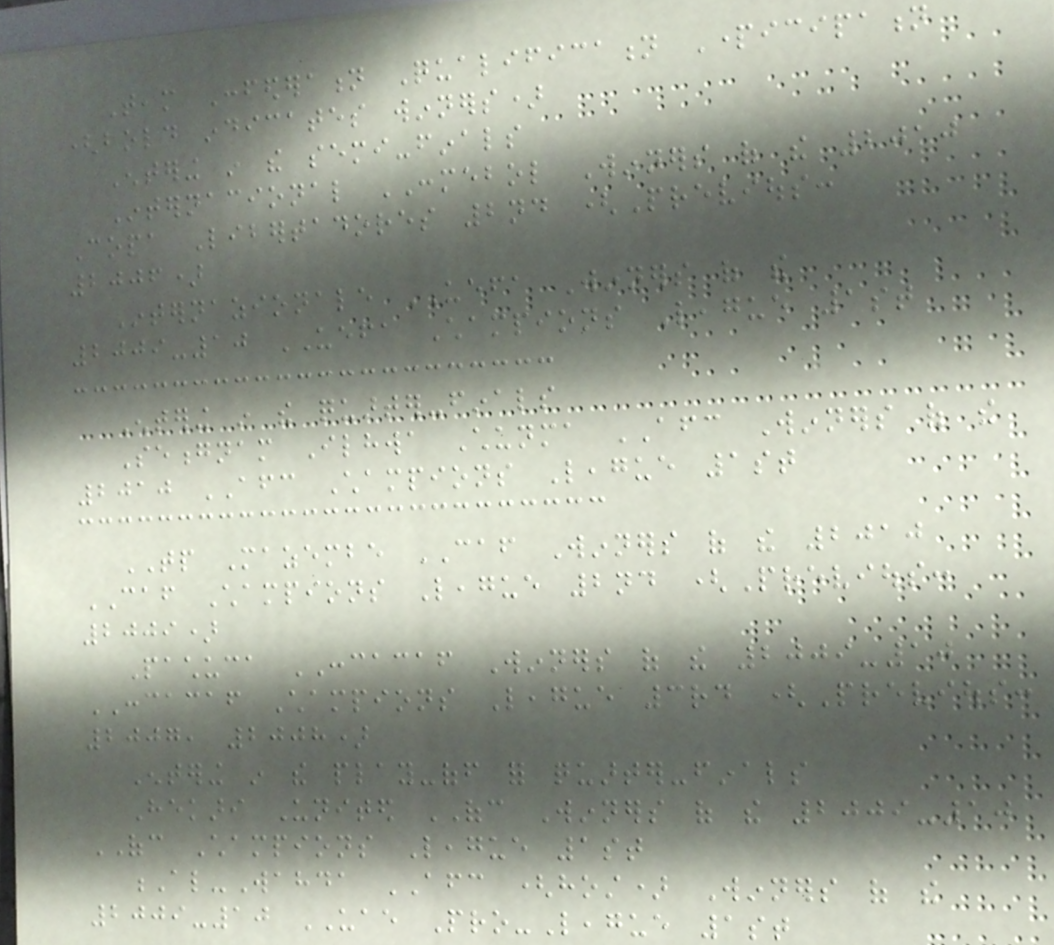Team Confederation Qualification Participation
(bold indicates winners)
Entering in the semi-finals
Internacional CONMEBOL Winners of the 2010
Copa Libertadores 2nd (Previous:
2006)
Internazionale UEFA Winners of the
2009-10 UEFA Champions League 1st
Entering in the quarter-finals
Seongnam Ilhwa Chunma AFC Winners of the
2010 AFC Champions League 1st
TP Mazembe CAF Winners of the 2010
CAF Champions League 2nd (Previous:
2009)
Pachuca CONCACAF Winners of the 2009-10
CONCACAF Champions League 3rd (Previous:
2007, 2008)
Entering in the play-off for quarter-finals
Hekari United OFC Winners of the 2009-10
OFC Champions League 1st
Al-Wahda AFC (host) Winners of the
2009-10 UAE Pro-League 1st
